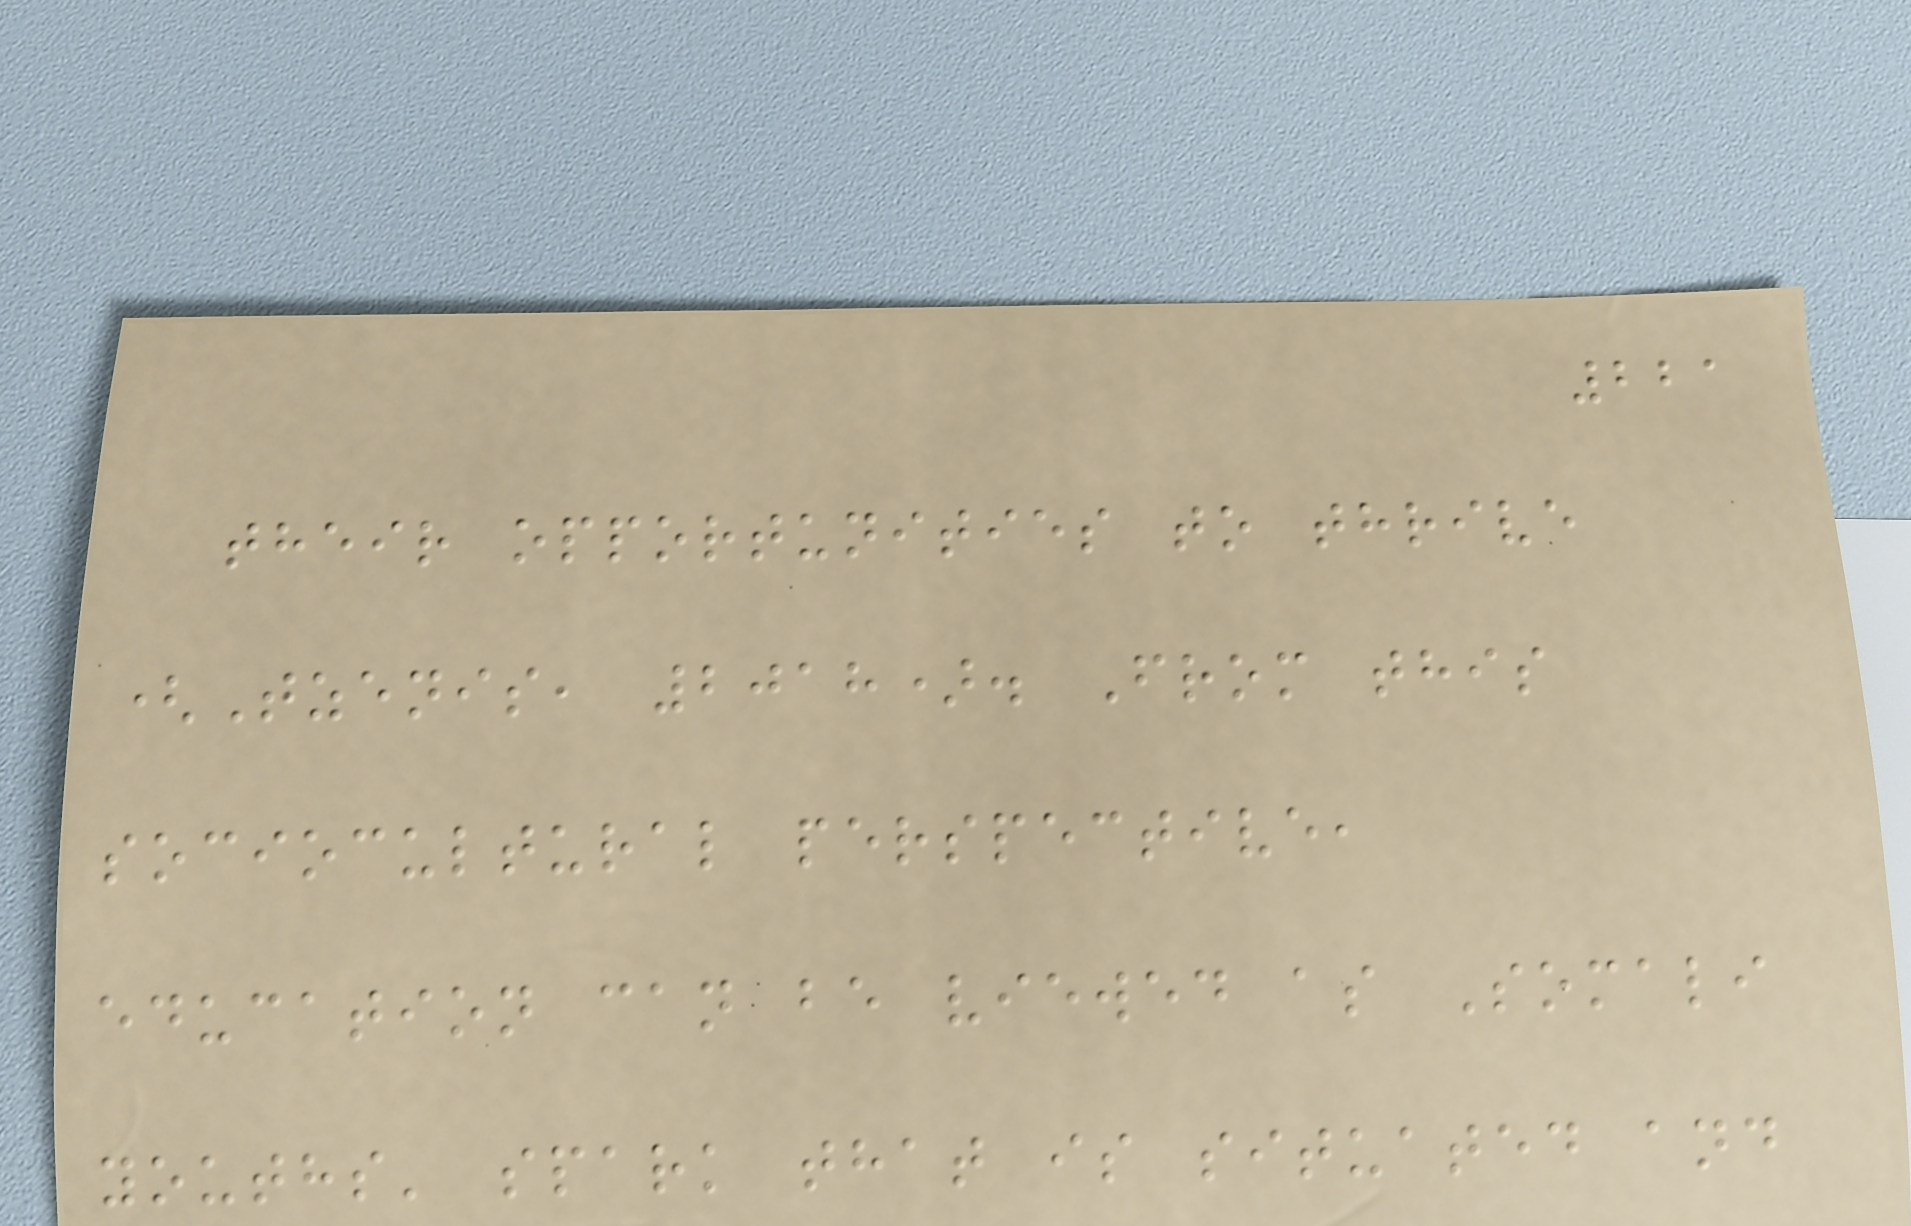221
their opportunities to thrive
(Tzenis, 2018). From this
sociocultural perspective,
education can be viewed as Somali
youths' spark that is situated and
